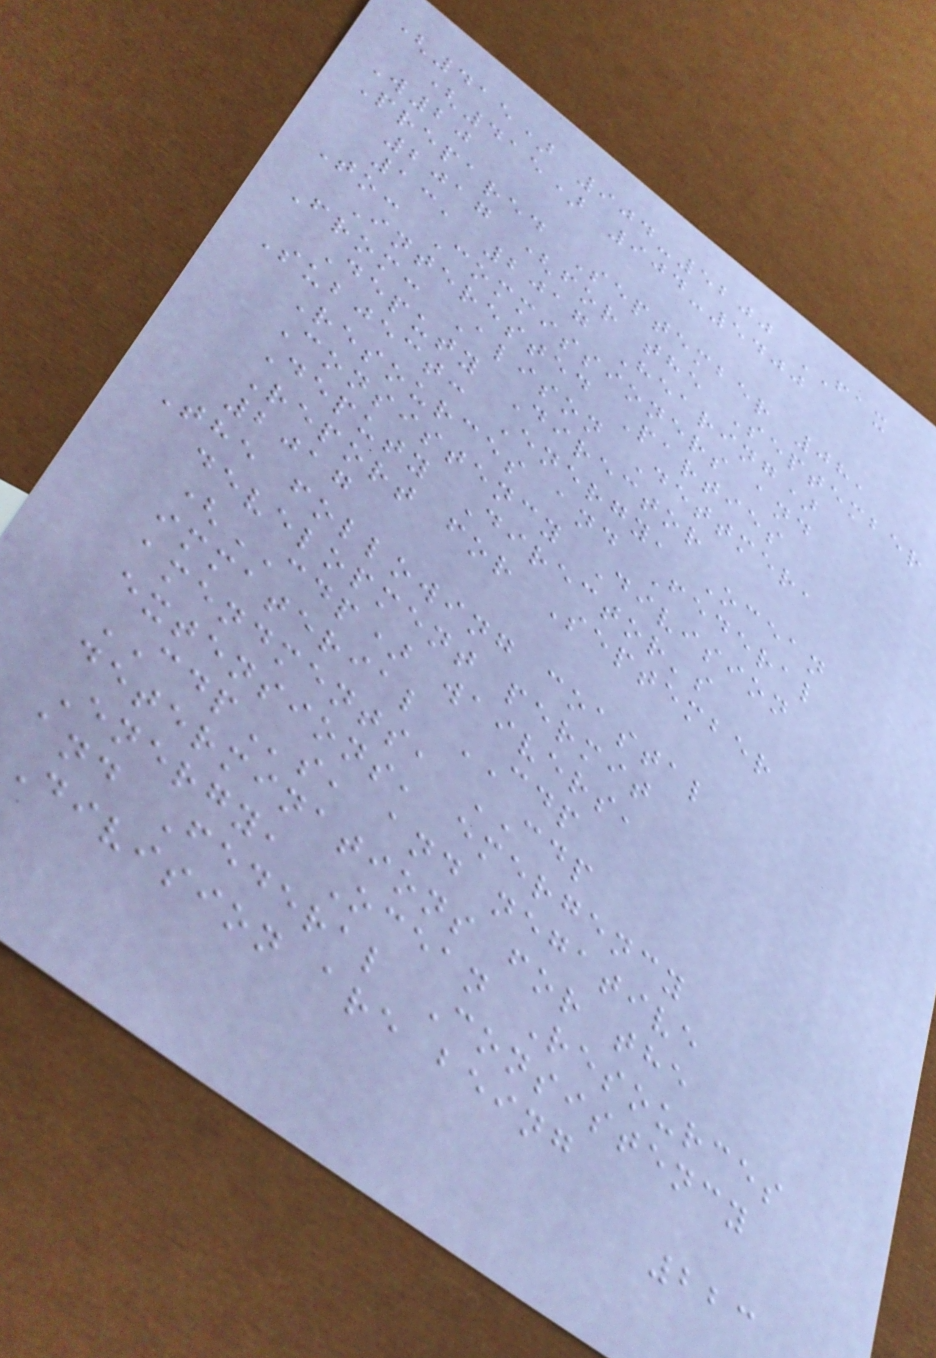(415) 904-5200 FAX
(415) 904-5400
W20
Prepared September 08,
2017 (for the September
13, 2017 Hearing)
To: Commissioners and
Interested Parties
From: Alison Dettmer,
Deputy Director
Subject: Energy, Ocean
Resources and Federal
Consistency Division
Deputy Director's
Report for September
2017
The following coastal
development permit
(CDP) waivers,
immaterial CDP
amendments, CDP
extensions, emergency
CDPs, and negative
determinations for the
Energy, Ocean Resources
and Federal Consistency
Division are being
223
